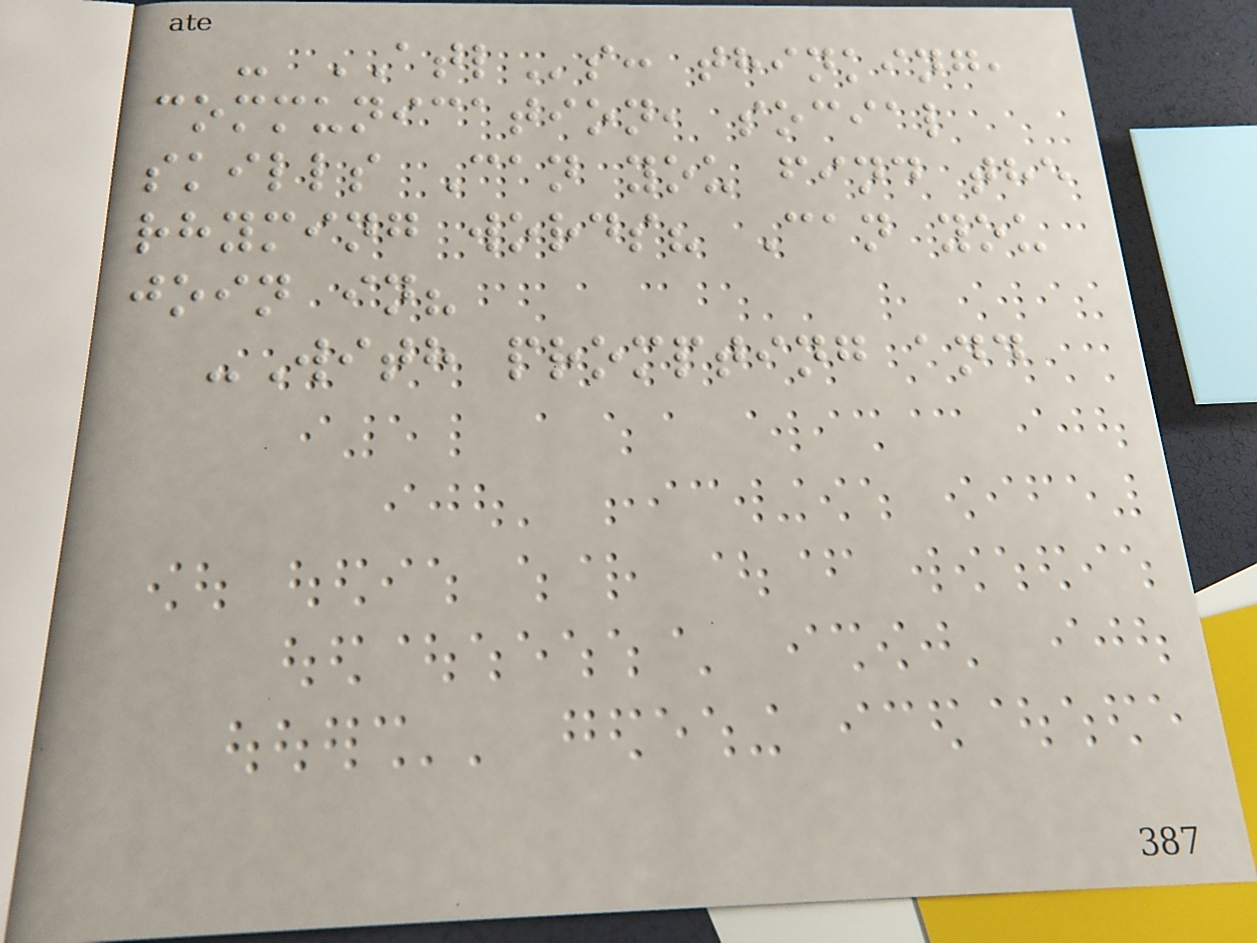- ATLs: thinking,
communication, social
skills Can you find the
rhyming words? Can you
join in?
-With prompting and
